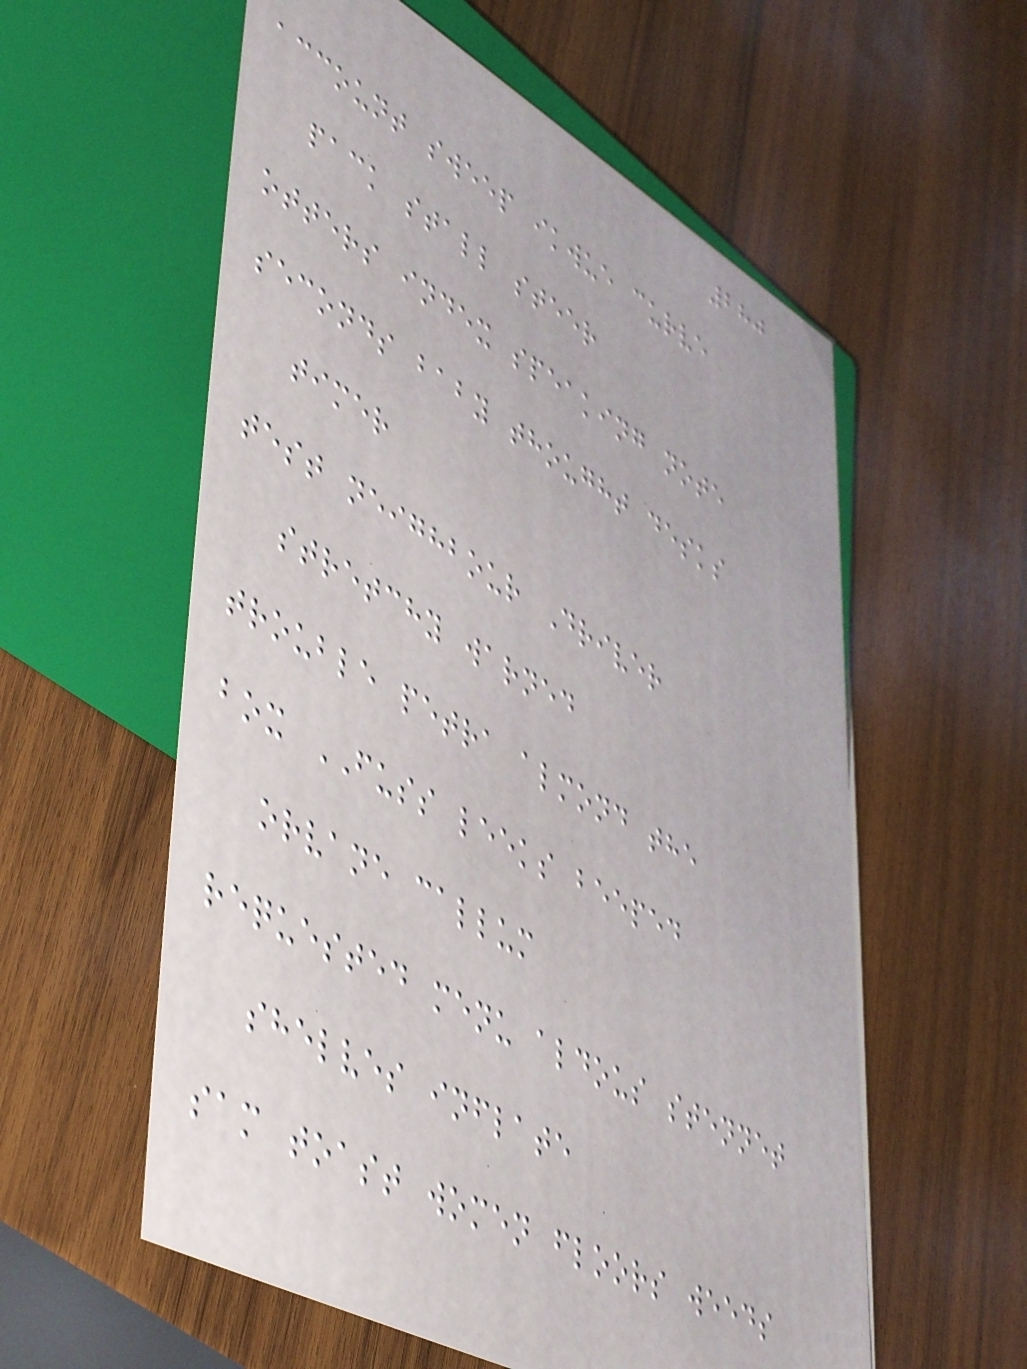280
account sweep ikwue curve
pack stall steer
otters index speaking note
seconds baby thought desks
timer
test neighbour Driver
stretchy warned
trouble petra almond the
box FUSS leeks beeped
orvane callum
requested menu aldous stennet
shelves inflate
sam toast women floors weeds
